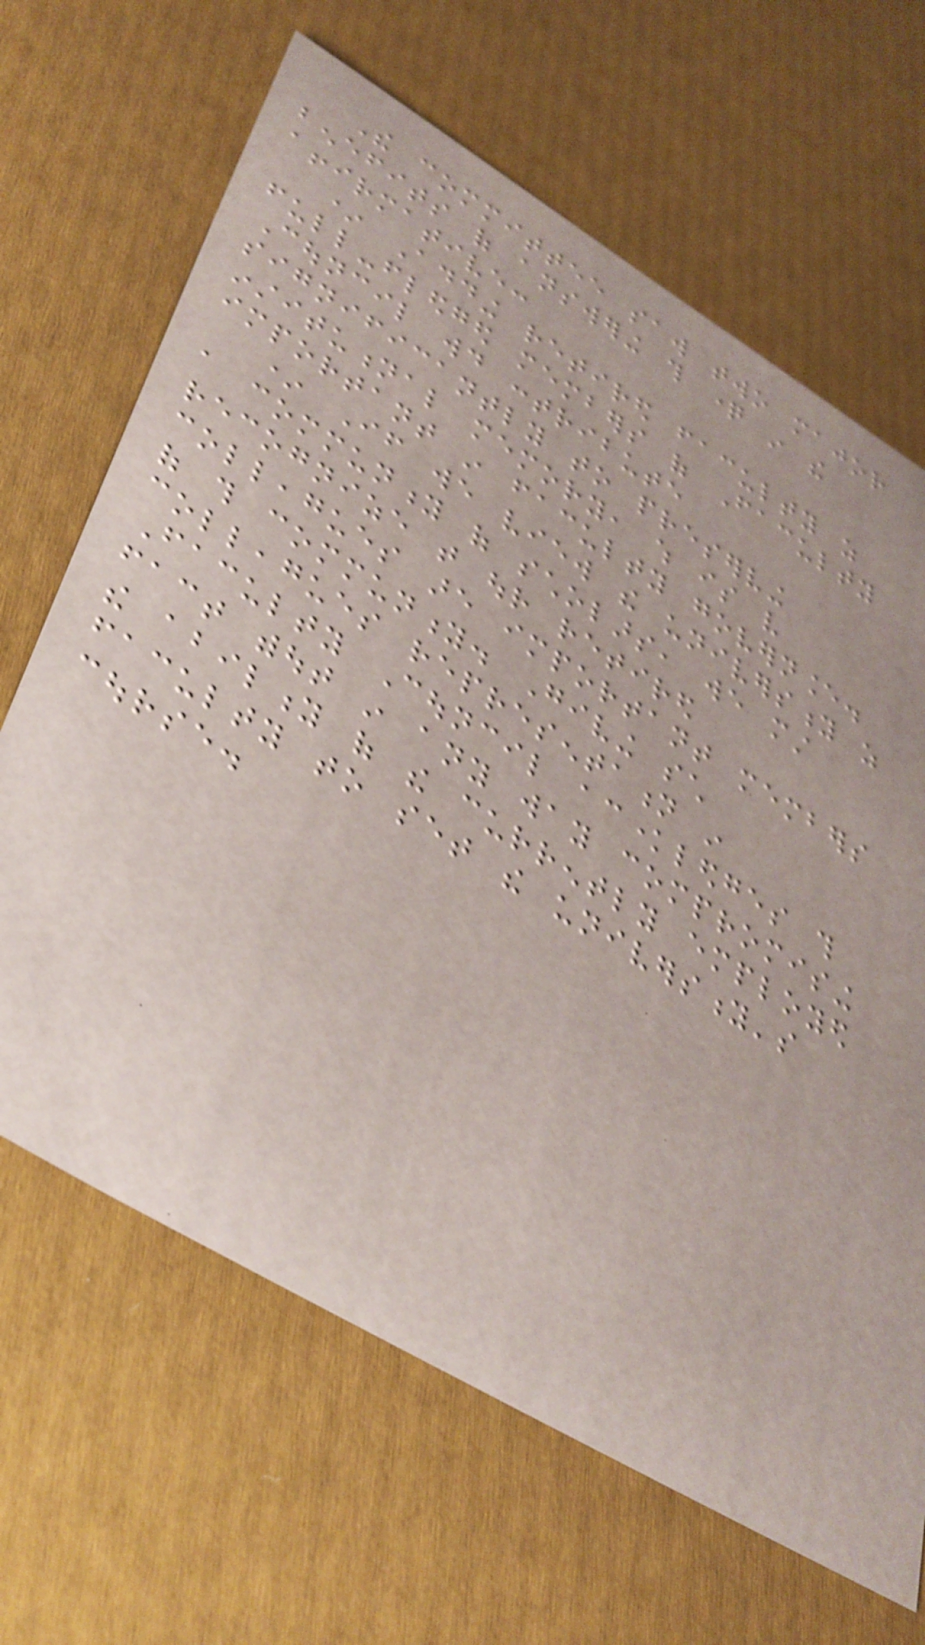The committee saw two major
benefits of answering this question in the
affirmative:
* Adding retired faculty as
full-fledged members of Faculty
Council would contribute
significantly to preserving
institutional memory, which is very
important in faculty governance.
* If we view the university as
a community of scholars, we must
recognize that our retired
colleagues are important members
of this community. Giving such
colleagues representation in
Faculty Council acknowledges this
fact without in any way compromising
the ability of the currently employed
faculty to set the university's
course.
